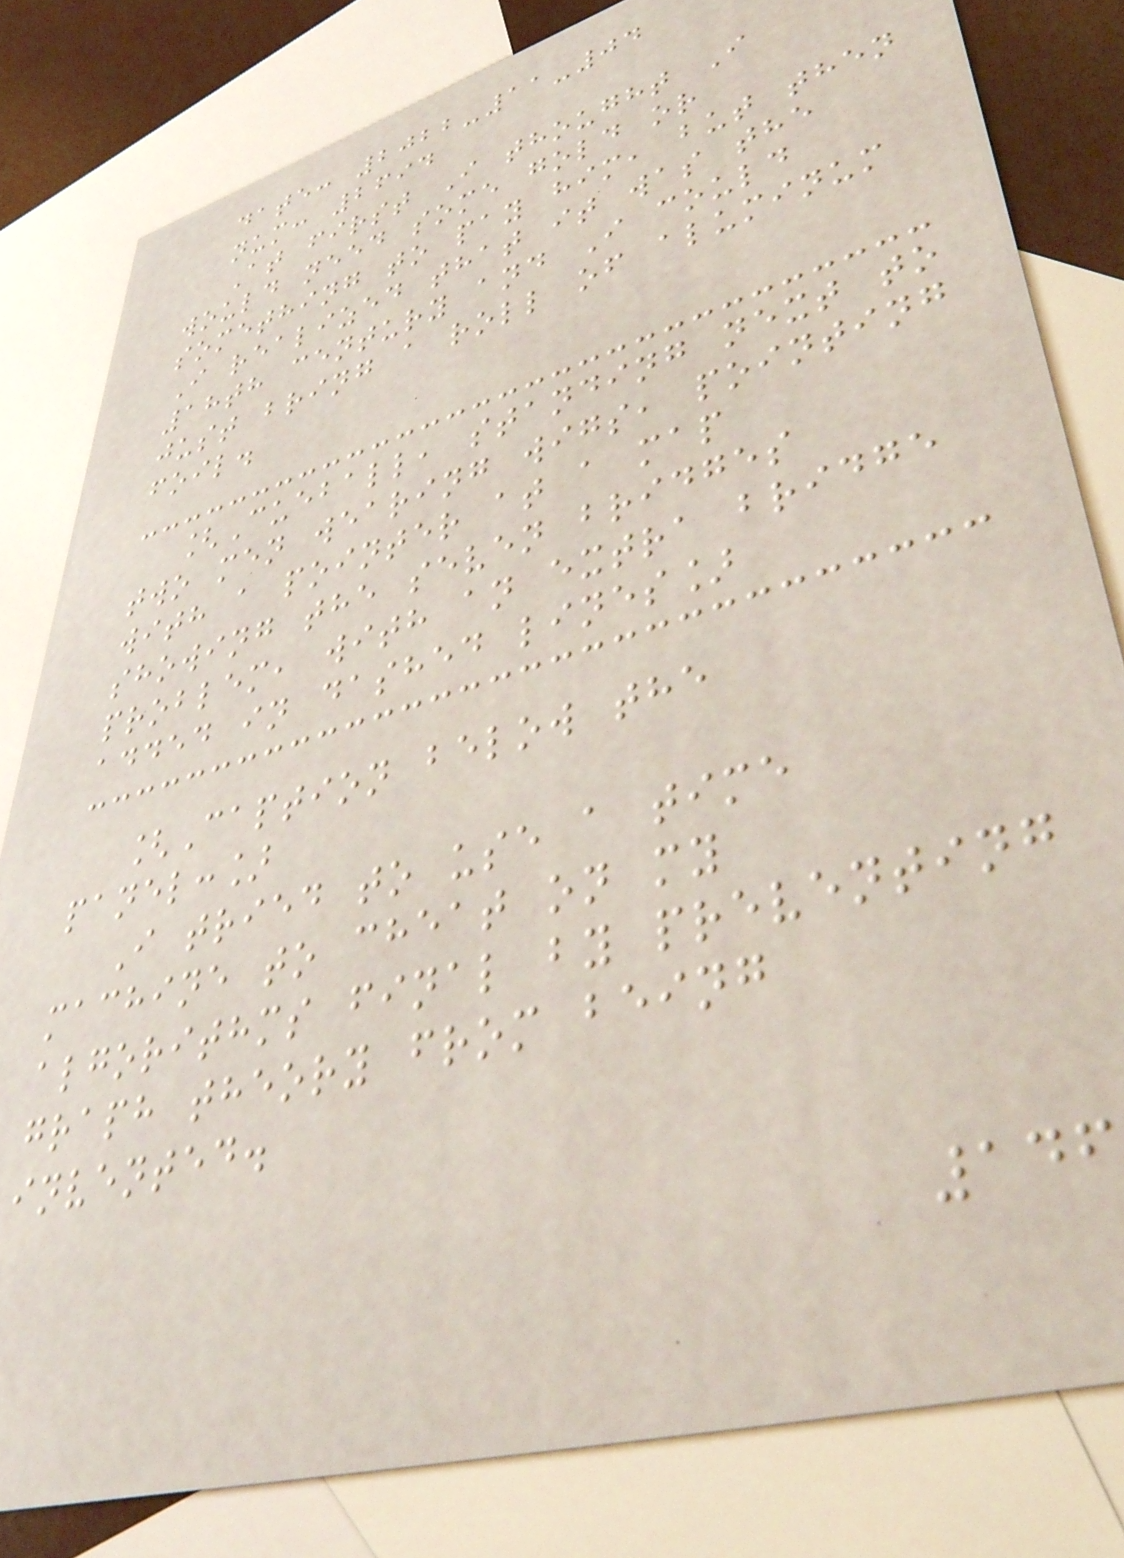date: 2022-11-04
num: 2694
At first I thought I
would need some gold or
something to pay him, but then
I realized that it was the
18th century and I could
just bring a roll of aluminum
foil.
[Cueball, standing next to
two men wearing wigs, pointing
with a pointer at a map
showing the seven bridges
problem, with an extra bridge
added in dashed lines]
[Caption below the
panel:]
I tried to use a time
machine to cheat on my
algorithms final by preventing
graph theory from being
invented.
146
